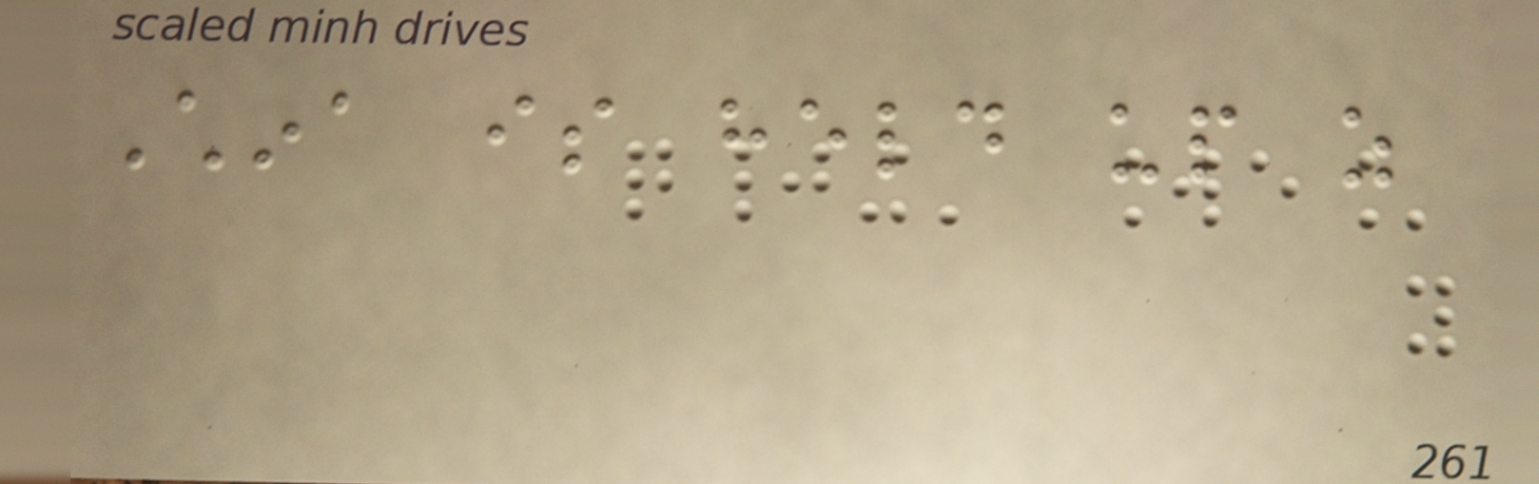China is held up as
